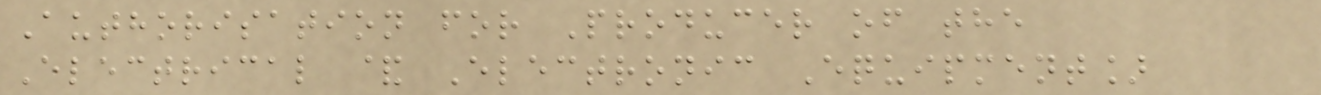Authorisation for Producer of the
Electrical & Electronic Equipment]
